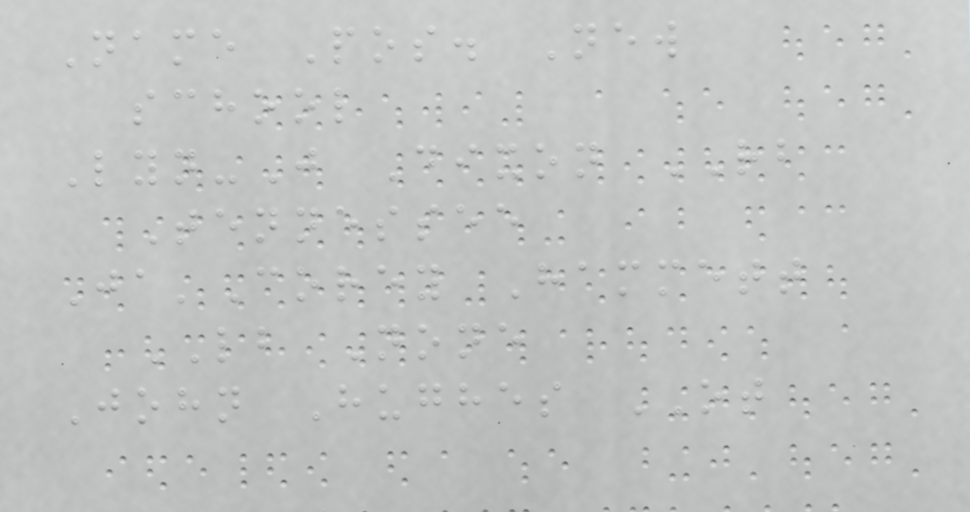Name Pos. New
school
Lyn-J Dixon RB
Tennessee
Ja'Corey Hammett
LB None
John Hughes OT
